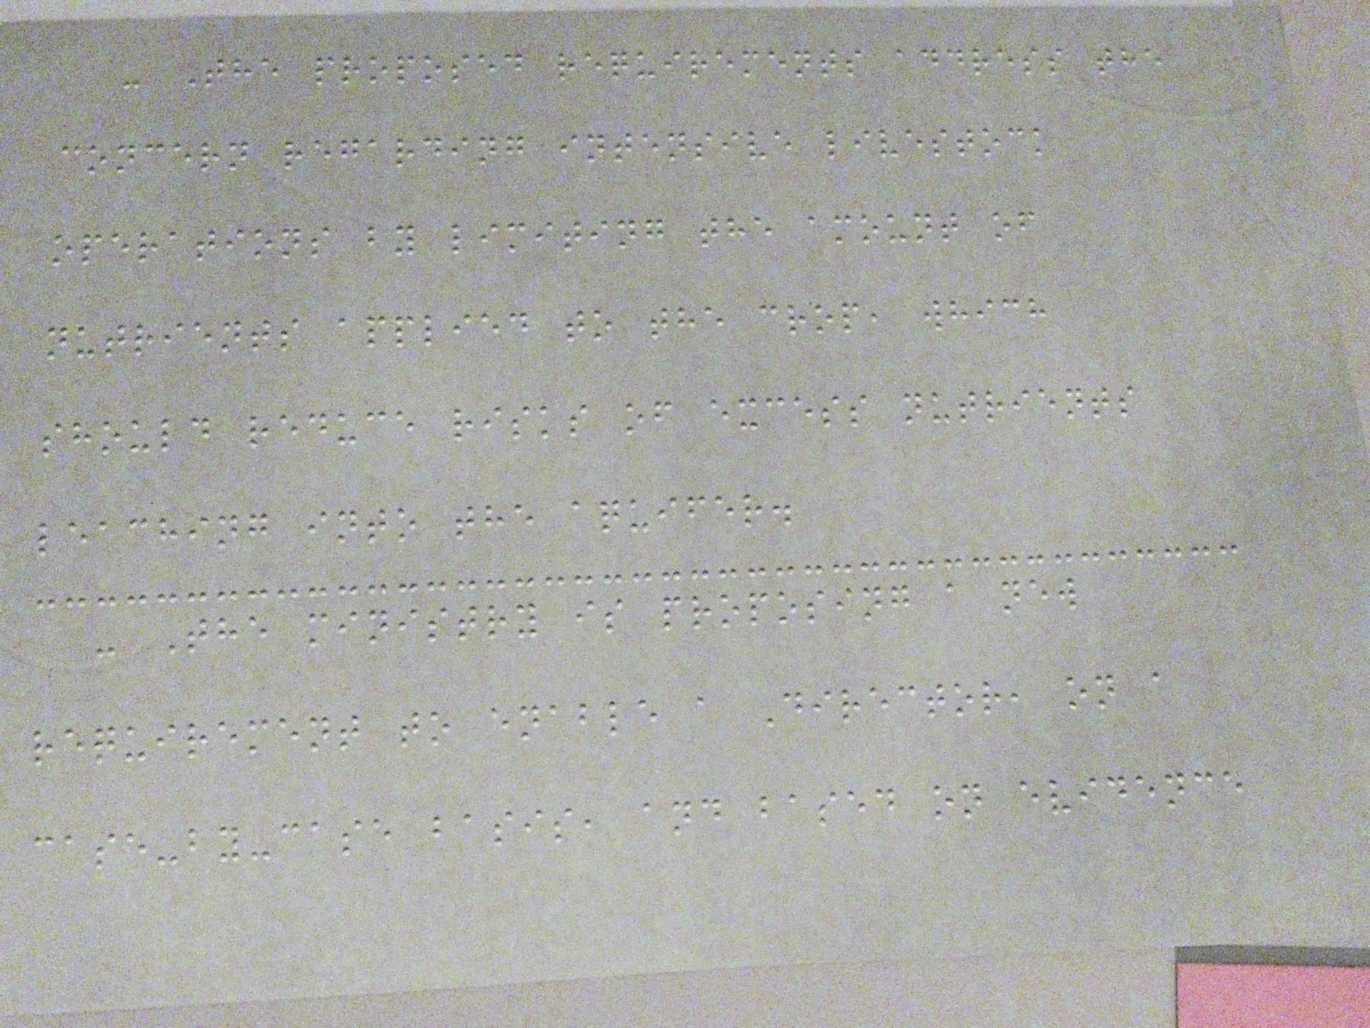- The proposed requirements address the
concern regarding intensive livestock
operations by limiting the amount of
nutrients applied to the crop, which
should reduce risks of excess nutrients
leaching into the aquifer.
- The ministry is proposing a new
requirement to enable a Director, on a
case-by-case basis, and based on evidence
